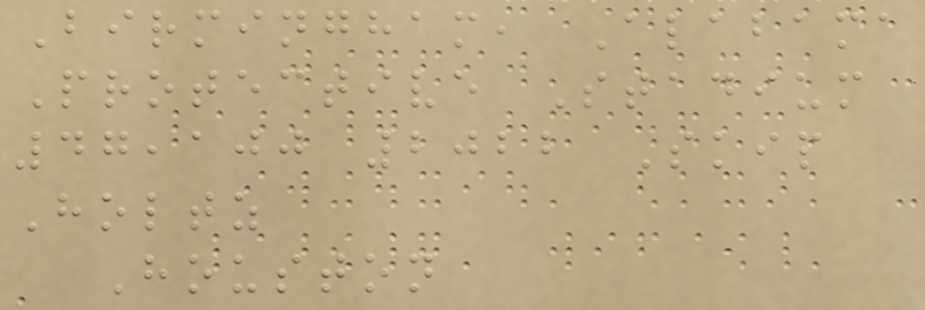Birmingham, Alabama
Protective Stadium
47,100 2022 Skip
Holtz
Houston
